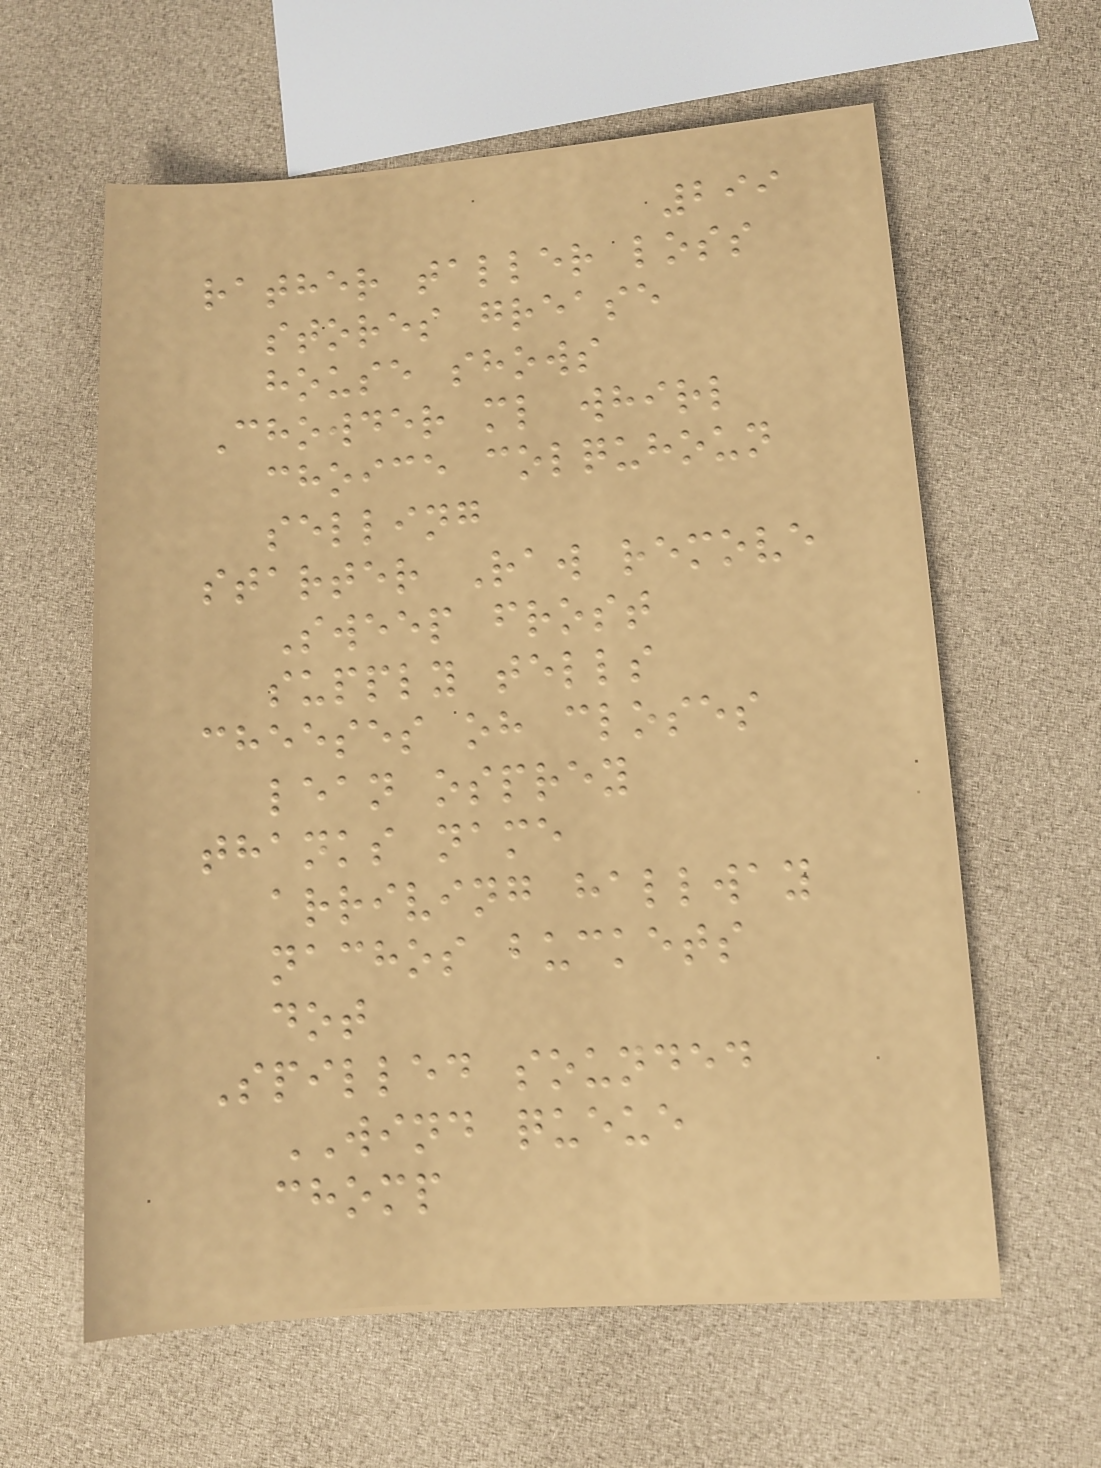299
rather taller loss
stores grease
house shows
Chowder ml whirl
choice colquhoun
selling
starter Raw remove
Sweep frost
supply tells
cheeses oh closes
lean osprey
thanks name
arriving hallway
nachos buckets
dot
Spilled sounded
WIND queue
chomp
